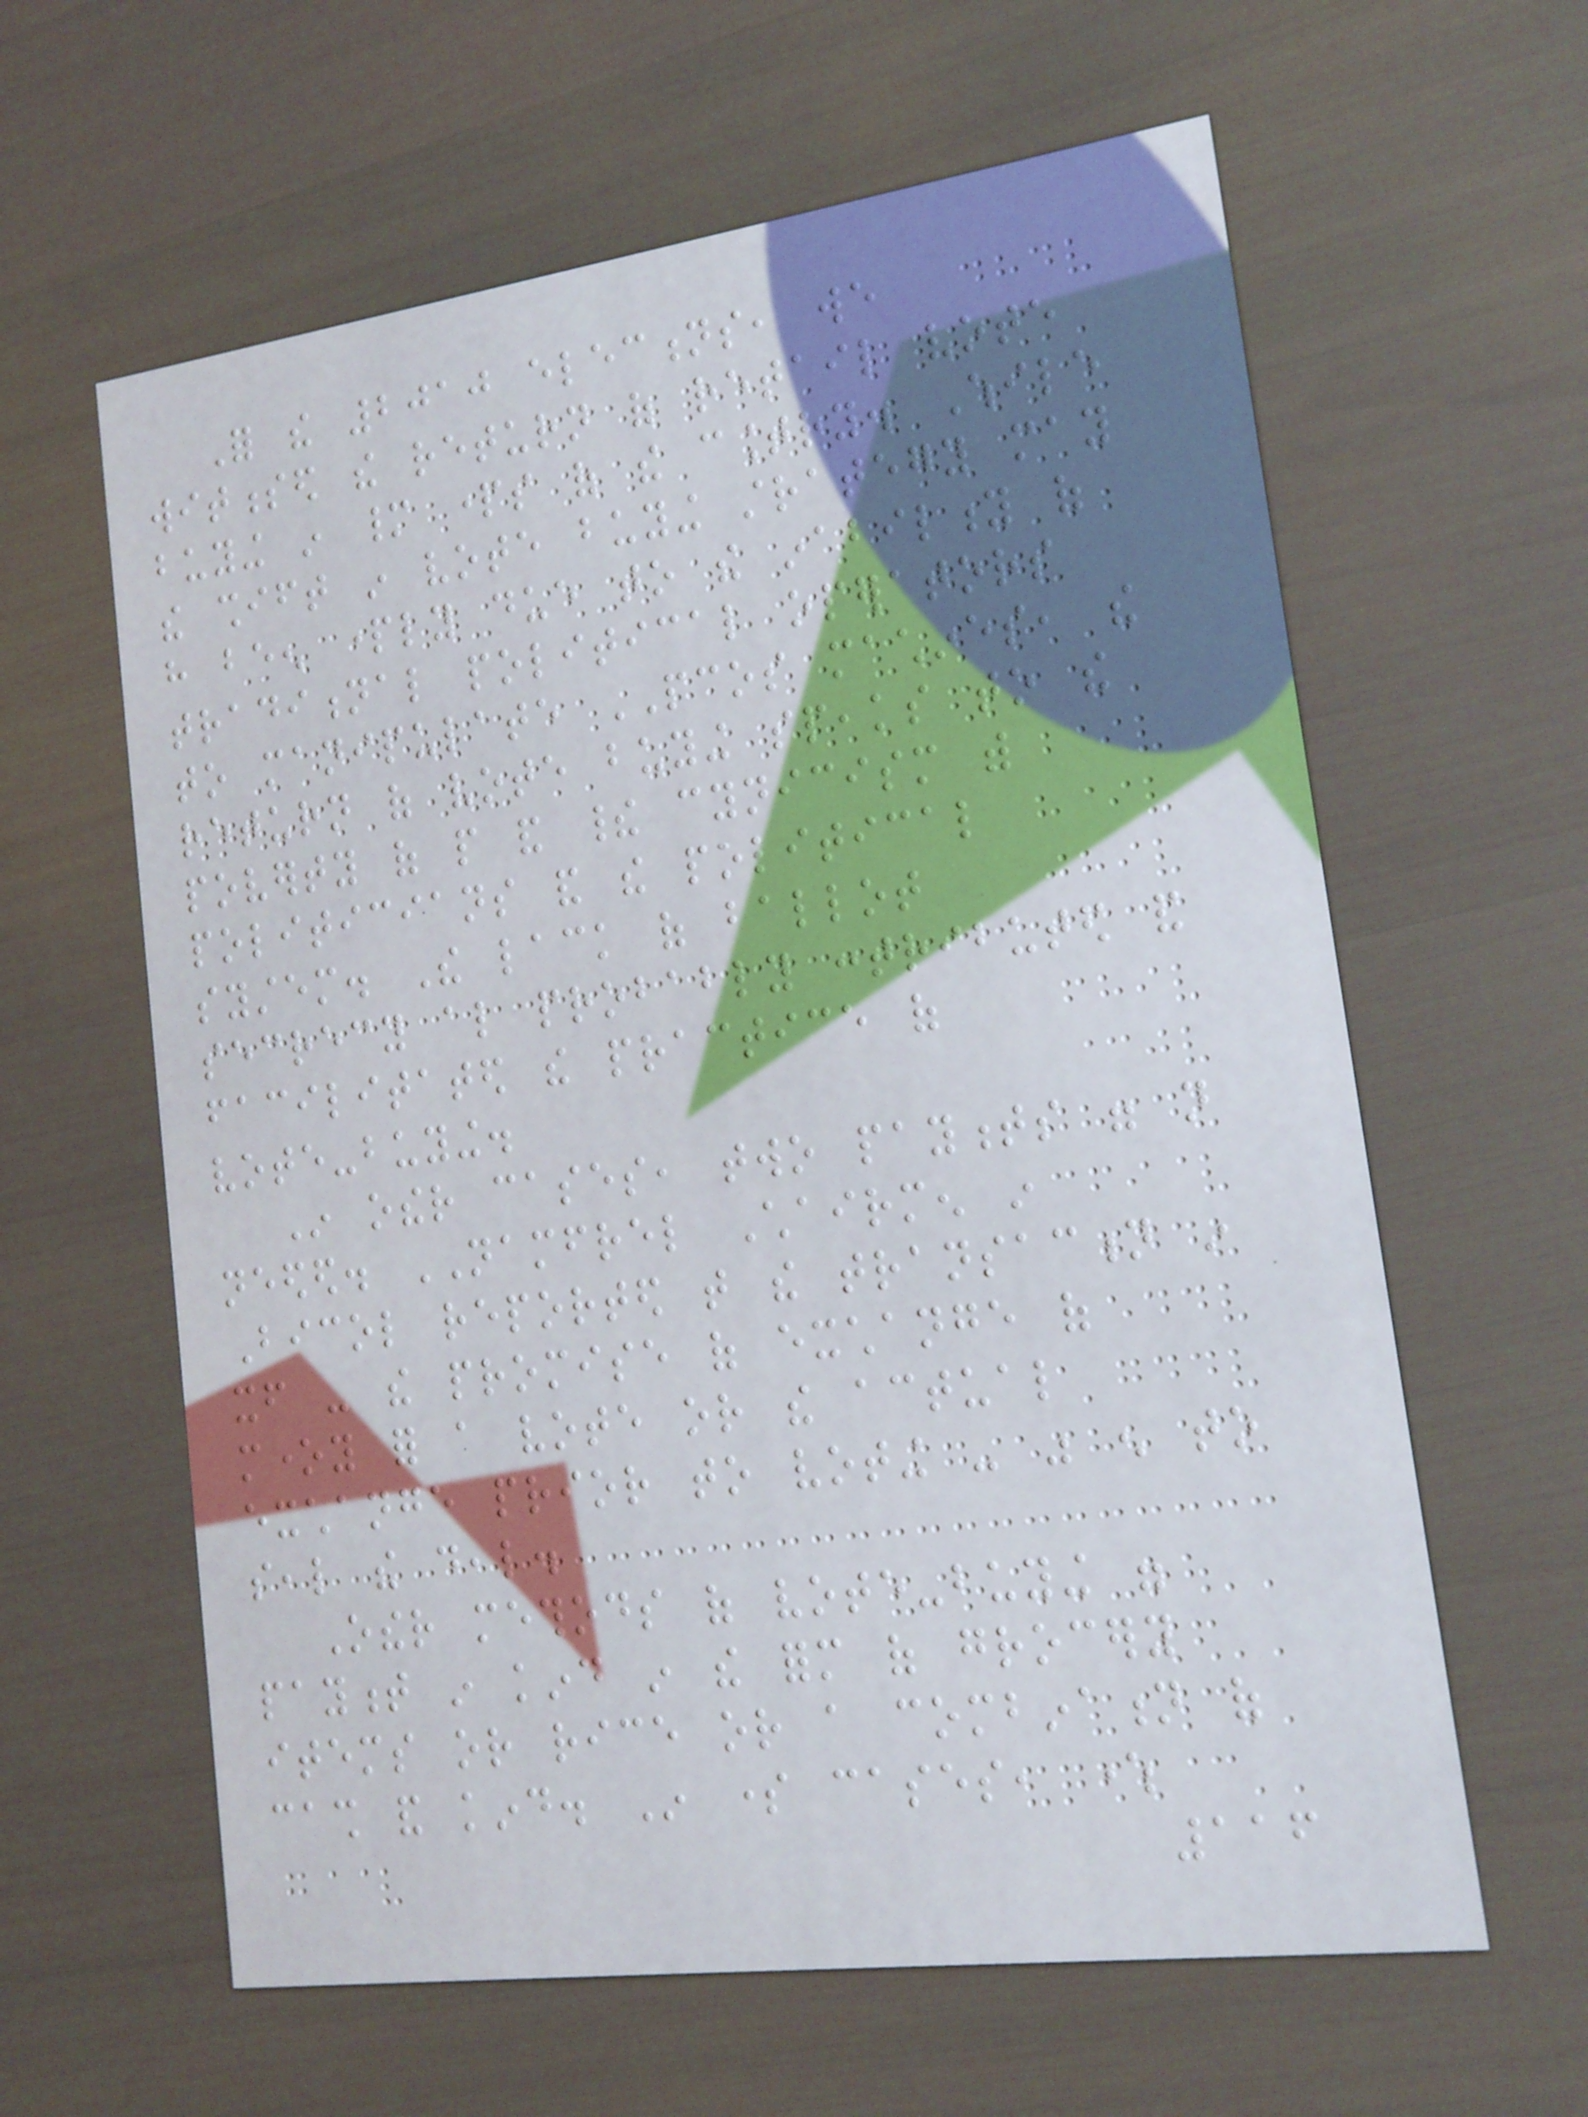For the 2010 elections, we
witnessed the return of retail vote
buying in many parts of the country. While
the shift in vote buying strategy may
have been partly due to the inability of
traditional political operators
to manipulate PCOS machines, the
return of vote buying speaks to the
poverty of people and their cynicism with
politicians and the political
system. The lack of ballot
secrecy also probably contributed and
facilitated the practice of
vote-buying.
In other cases, two payments were not
needed. NAMFREL Chairmen in
Bicol reported that the transaction in
itself - the promise of exchange of
money for a vote or the actual
exchange prior to voting - was enough to
seal the deal.
Other methods of vote-buying were
payment in kind in the form of grocery
items or rice or a combination of
cash and kind. In some cases, where
116
